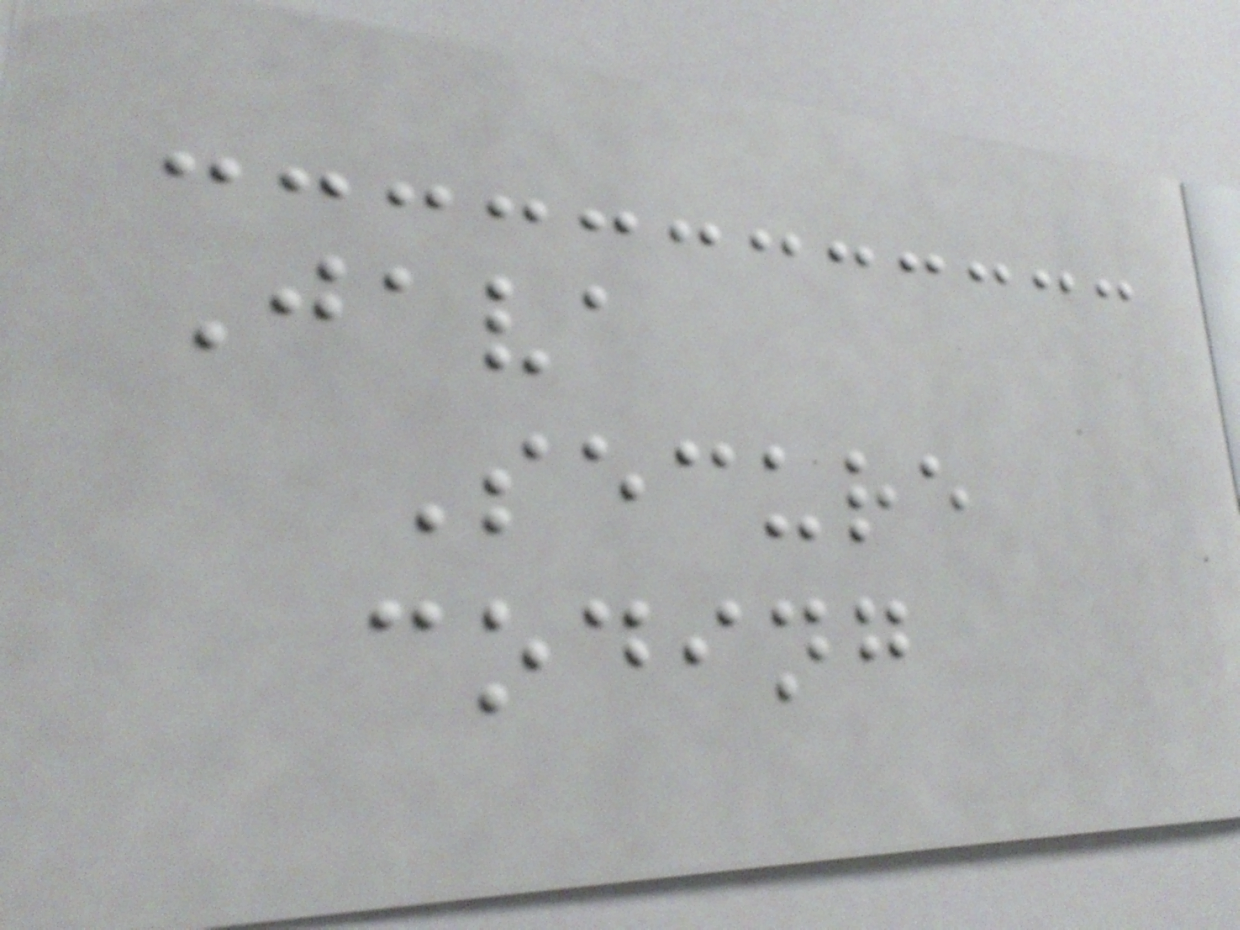Java
Secure
coding
